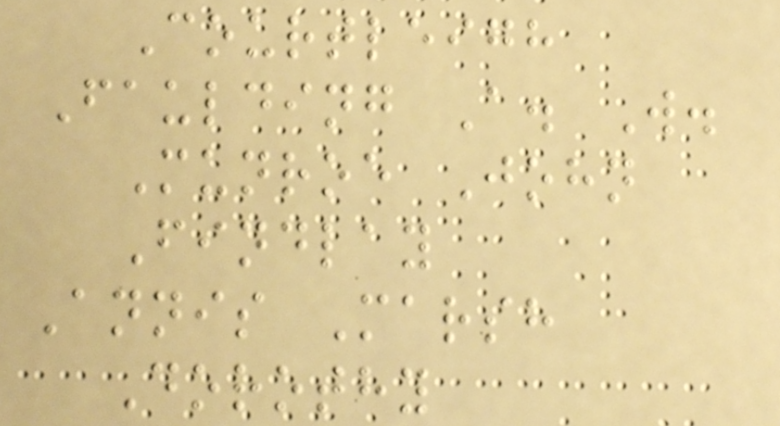Courtleigh
Faulding A. W.
Munroe John
Findlay
Annis Marsh
Dorothy
